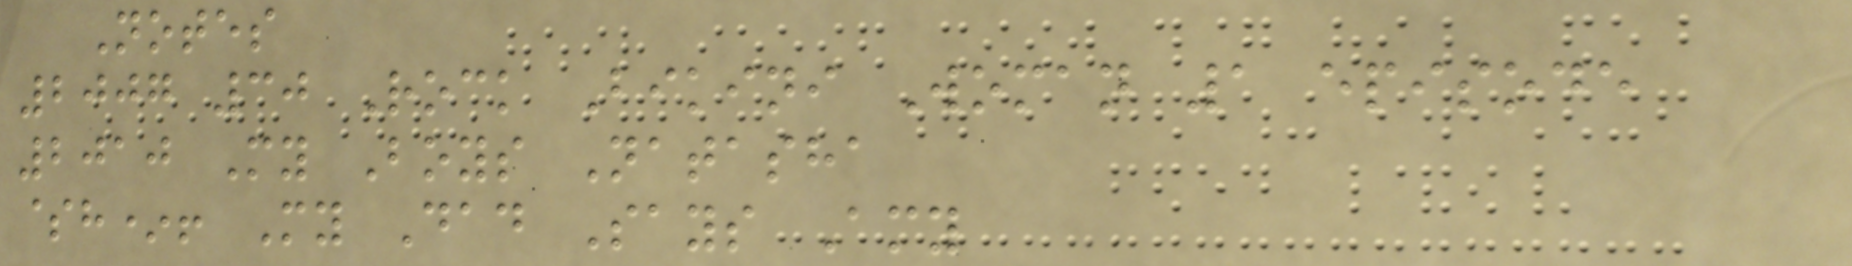Notes
2007 30 Rock Bikini Woman 1 episode
2010 My Boys Natasha
$h*! My Dad Says Amy
